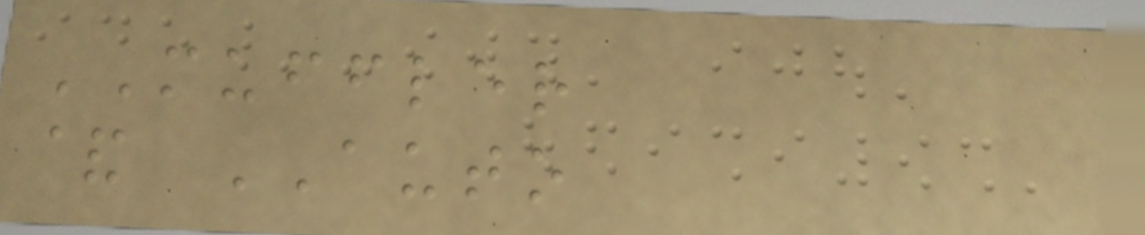MUFFLER
& AUTO
